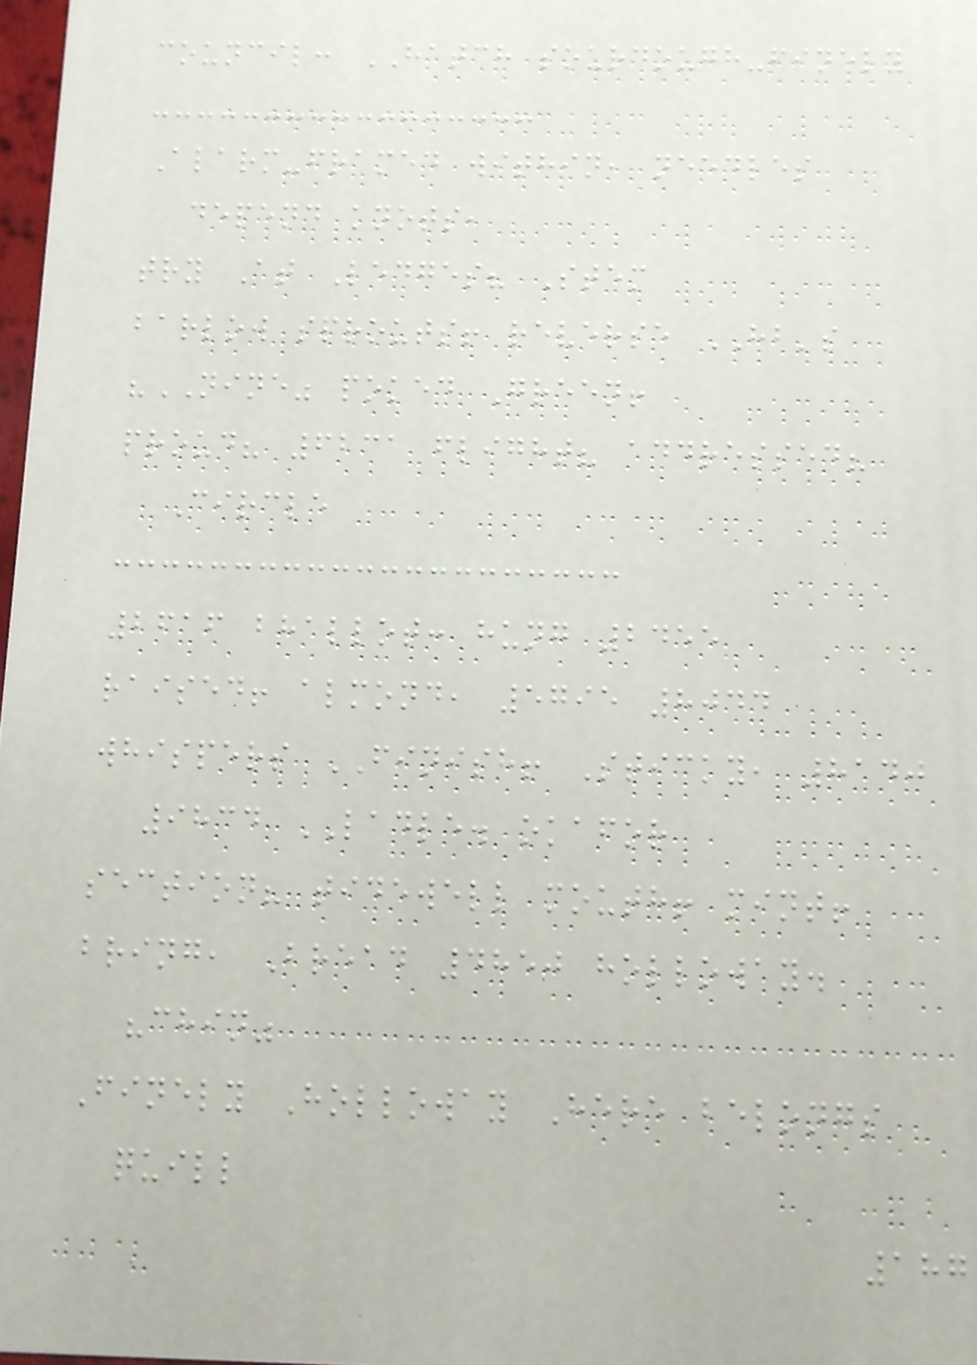council: HATCH sourdough-finely
Alarm-framed within, needles
depend knots,
try At Ledges? Stem
barlow sprouts! reverse HB's
"NINE" poked Green!
proud? 6231 flight? addressed?
Circle
2616 bhallot: hung 2455
raised! almond, 5795 8044
whispers FINISH! Sticky, 8140
9834 LADLE. okafor
section? tidewell mouth! mint!
bring, Bread 4850 holloway.
"chin"
Finely Holloway Here belongs
quill
187
